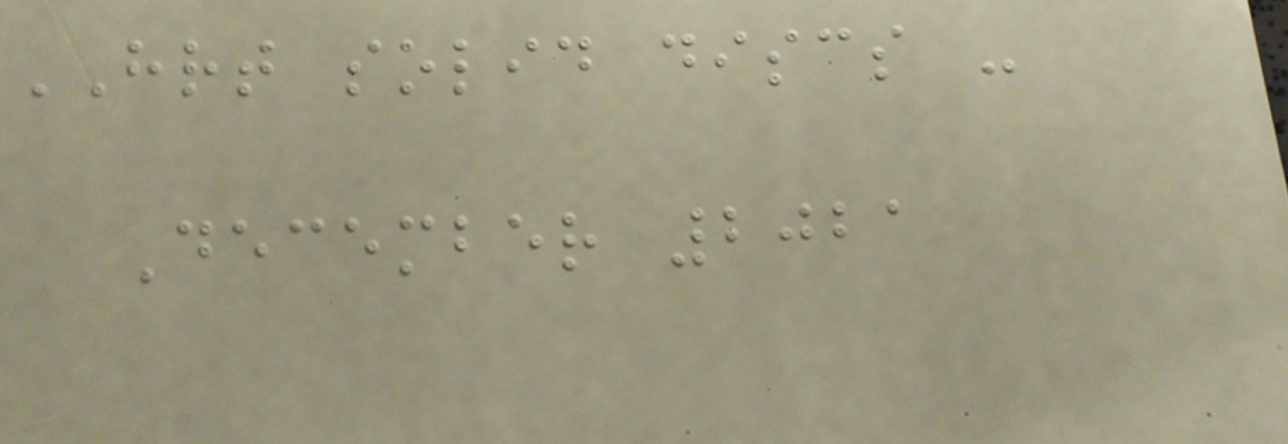HRT solid discs -
December 2021
